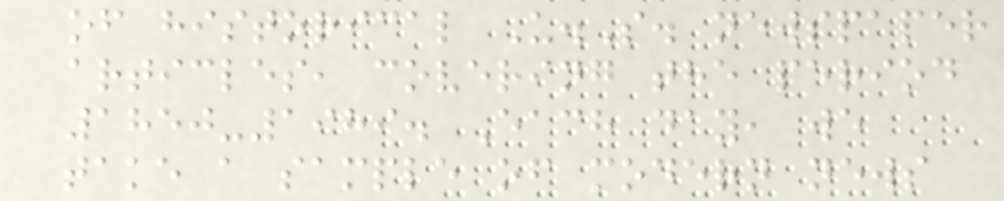of historical U.S. newspaper
articles, covering the period
1850-1989. Each day, we
take a sample of modern news
